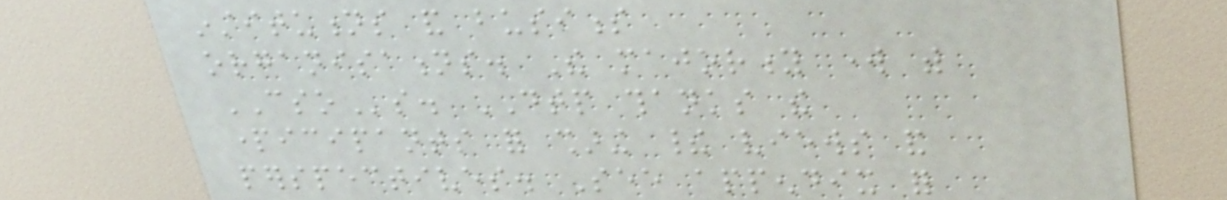institutions and business
organisations. The majority work with
CSOs. DTP thanks the
participants for sharing their views and
perspectives. See appendix for
